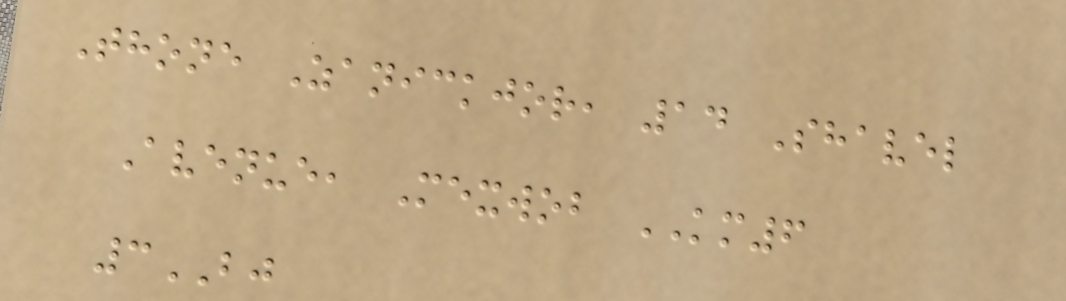Thone Zanickjor, 14 Shavel
Avenue, Mexwob KM6
3BJ
